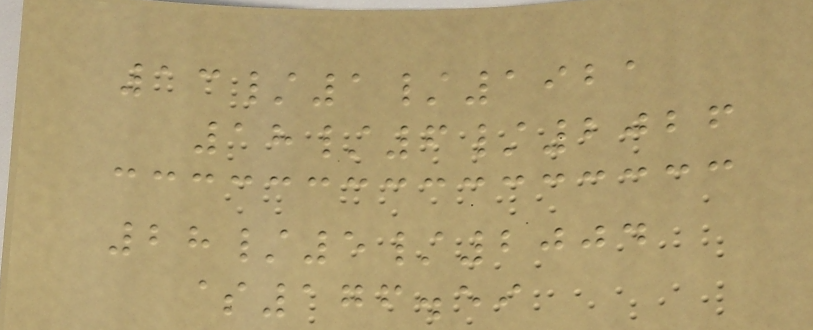13/1/1921
18/6/2026
28/5/2004
$176.59
